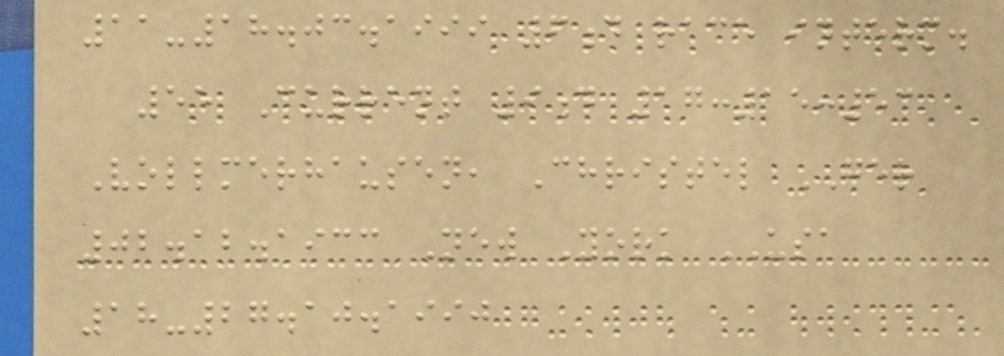11-18.03.1999 6d race interm.
55 Current 9d 17:15:53
Vollmerhausen, Christel GER
02.12.1933 New York USA
18-27.10.1990
